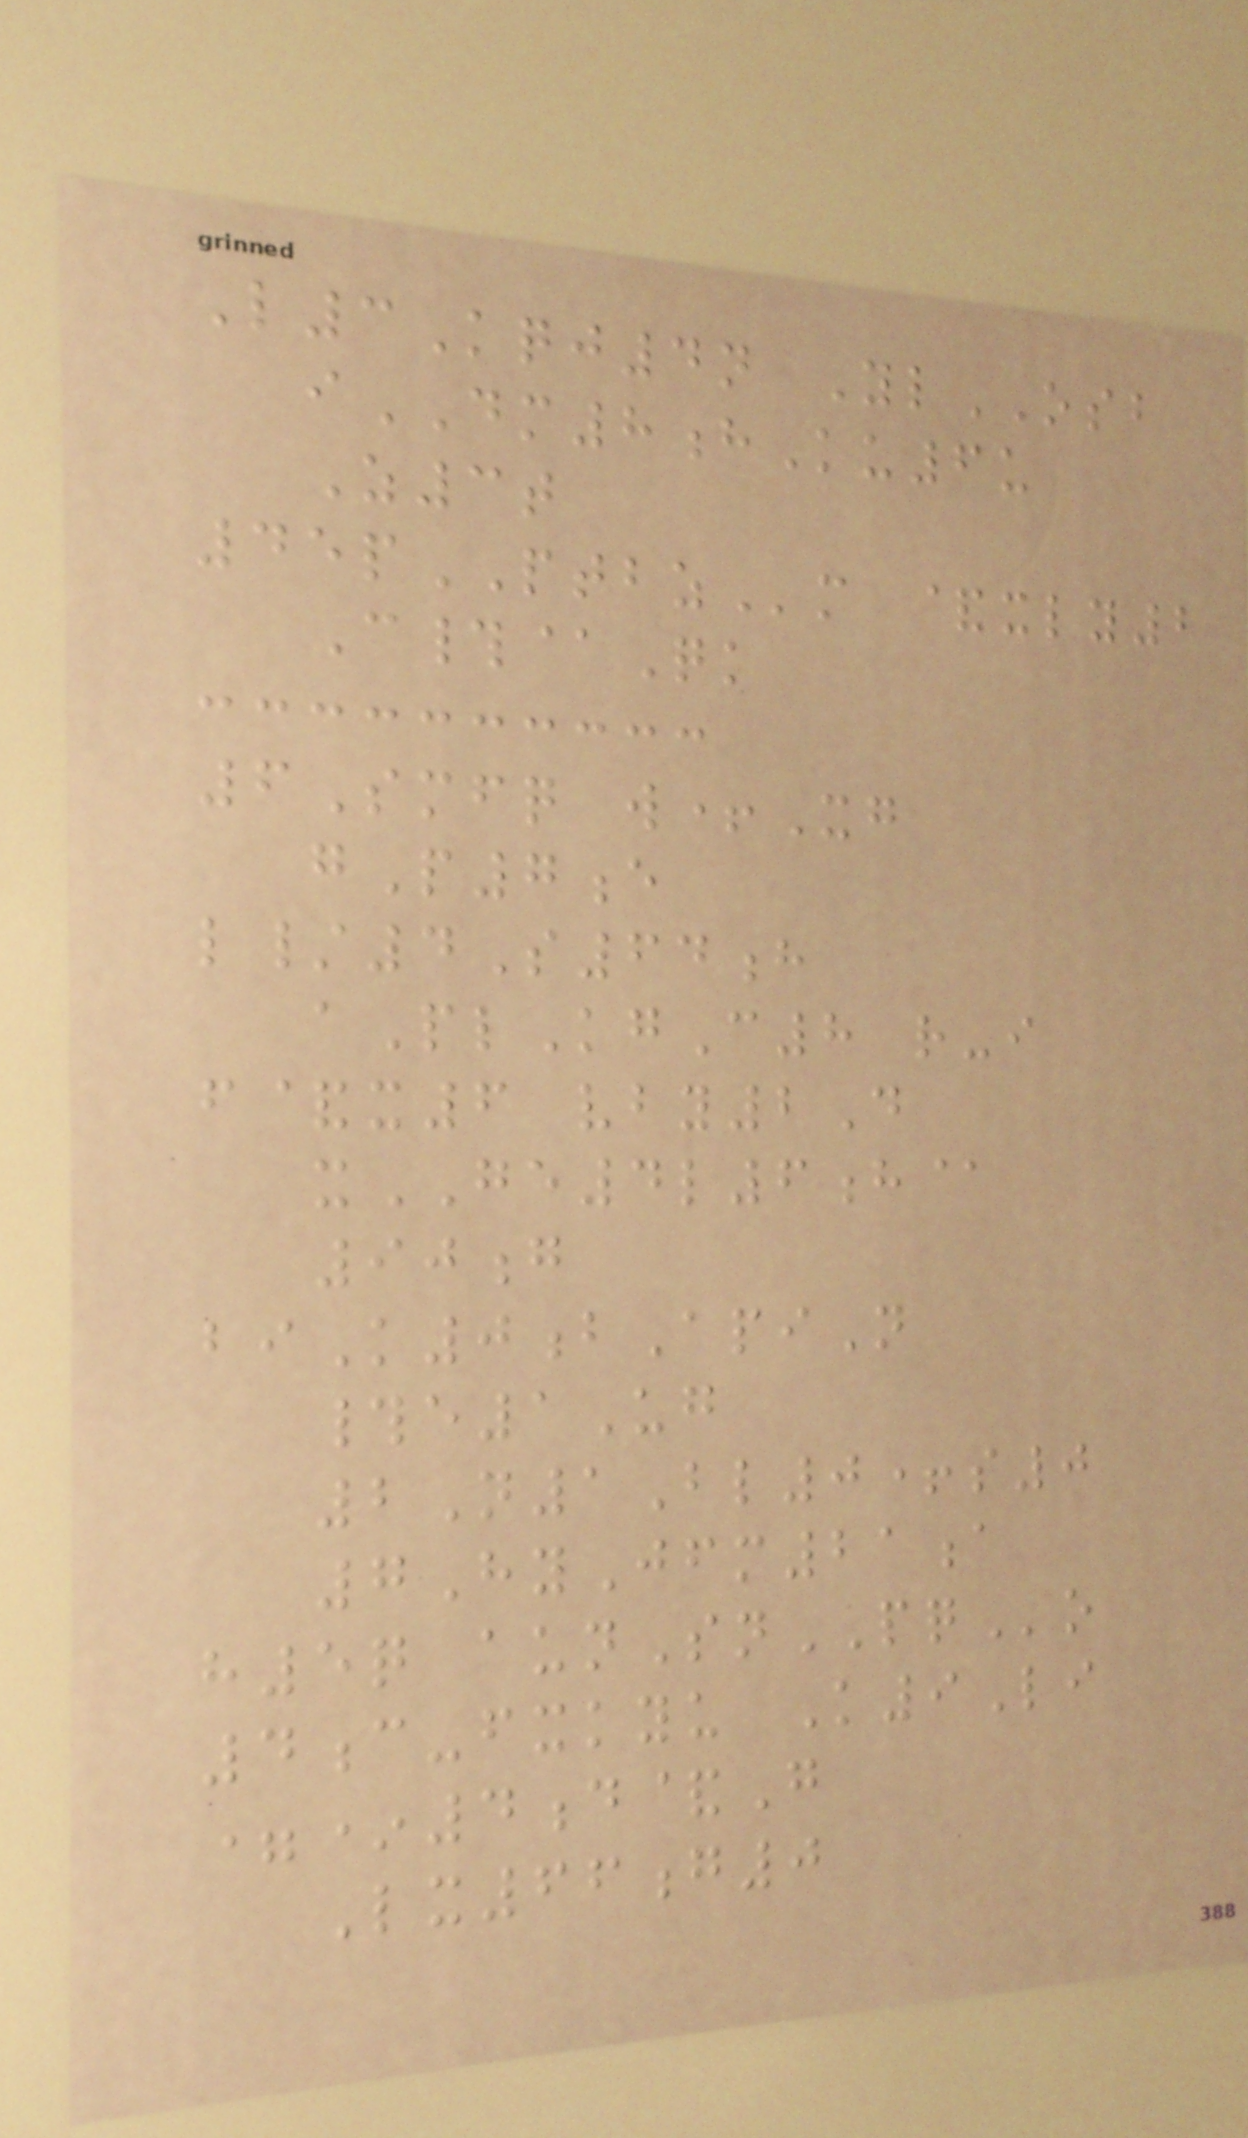L3Kqj4n YlOSB
iDM8hKu6u
Z3t
45pPTBZm &xly2
C#@Qk
6Smfq w+Xg
gP7e
l/4S64h
aPlKgC8 r-i
f&x6 vby2D
xGE4l6h@
90g
biK0bApiN
#e1Ug
2N1Bl0+s0
7HyJfm21a
h5q aunSnPQo
4c-fxkyu K9Li
=*4d&G
Lx66g0
